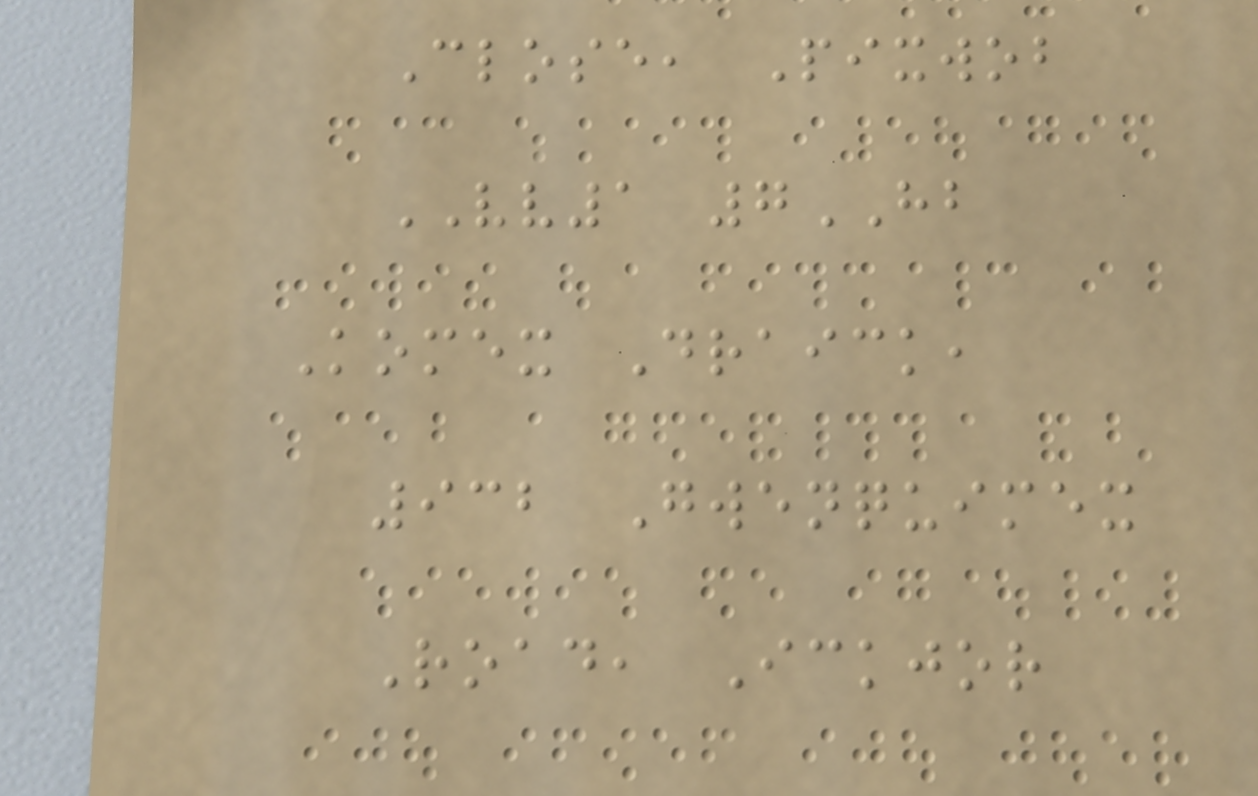Close, Pixwob
VV1 7HB
Komex Draick,
932 Gwenquimex
Road, Ickjor
